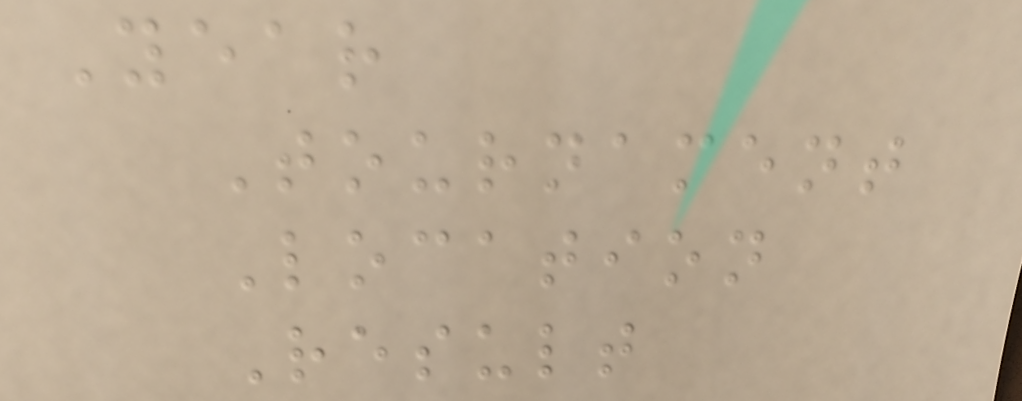Year
Tournament
Location
Result
